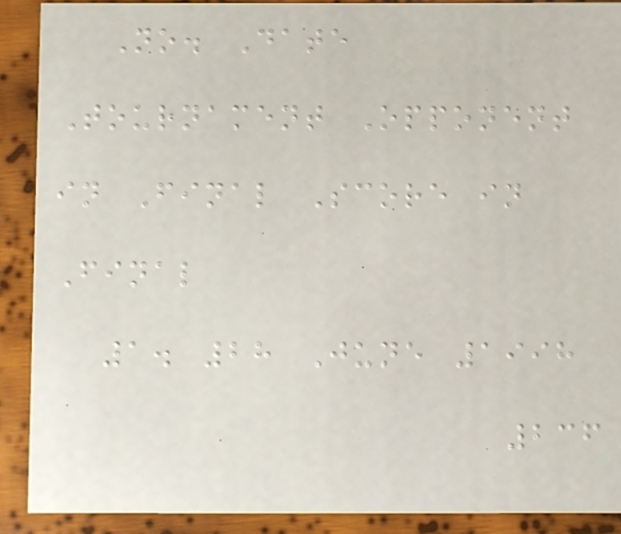No. Date
Tournament Opponent
in Final Score in
Final
1. 28 June 1998
236
